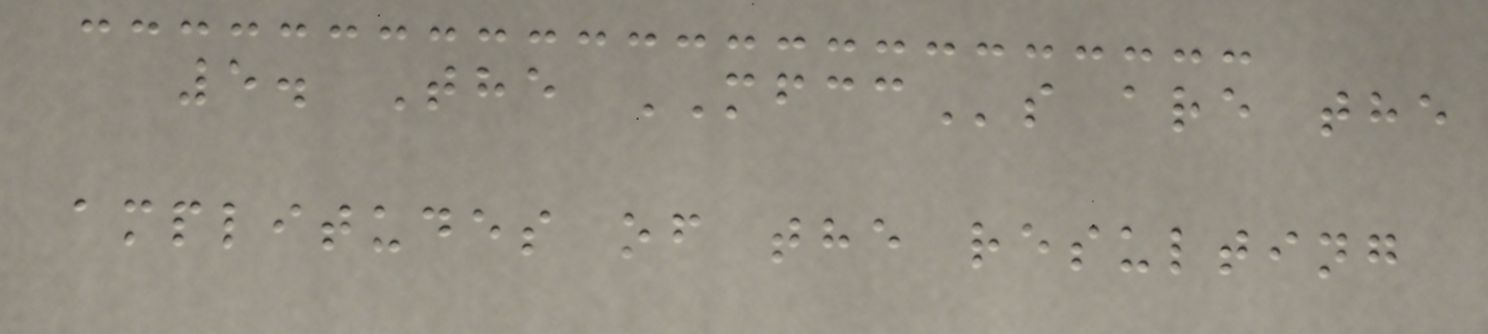5. The MFCCs are the
amplitudes of the resulting
